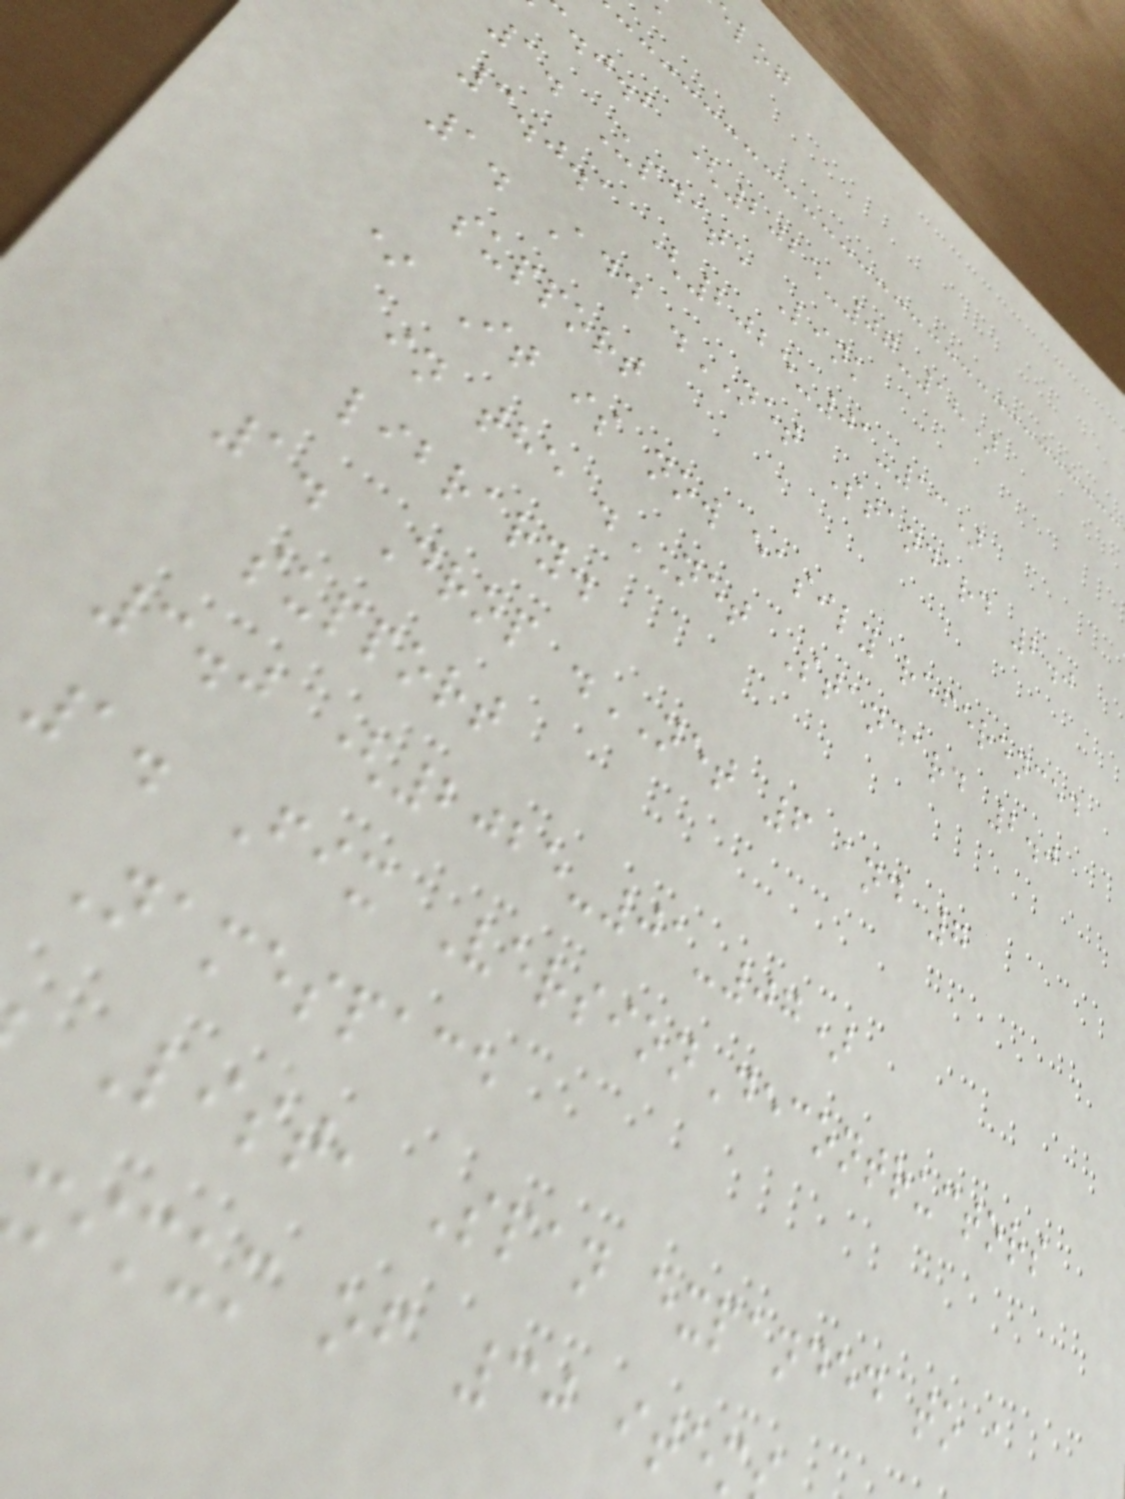elog
.j.b (2025-07-18)
1. Update Link
3.0.1 (2025-01-13)
1. Add .NET Standard 2.0
support
* It is now easily referenced
in the .NET Standard 2.0
library.
1. Drop .NET 6 and 7
support
3.0 (2025-01-07)
1. Fix VersionDecontructors
Namespace
List, Span expanded to a
imum of 30 item
